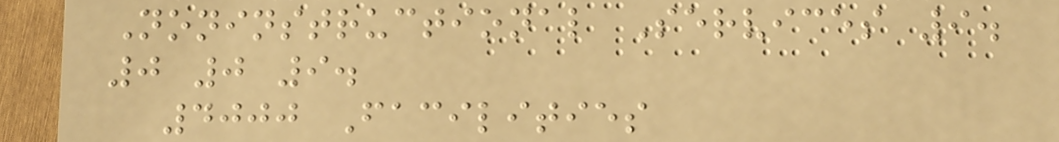Noninstructional Services 9.
0 0 9.
4000 Facilities
